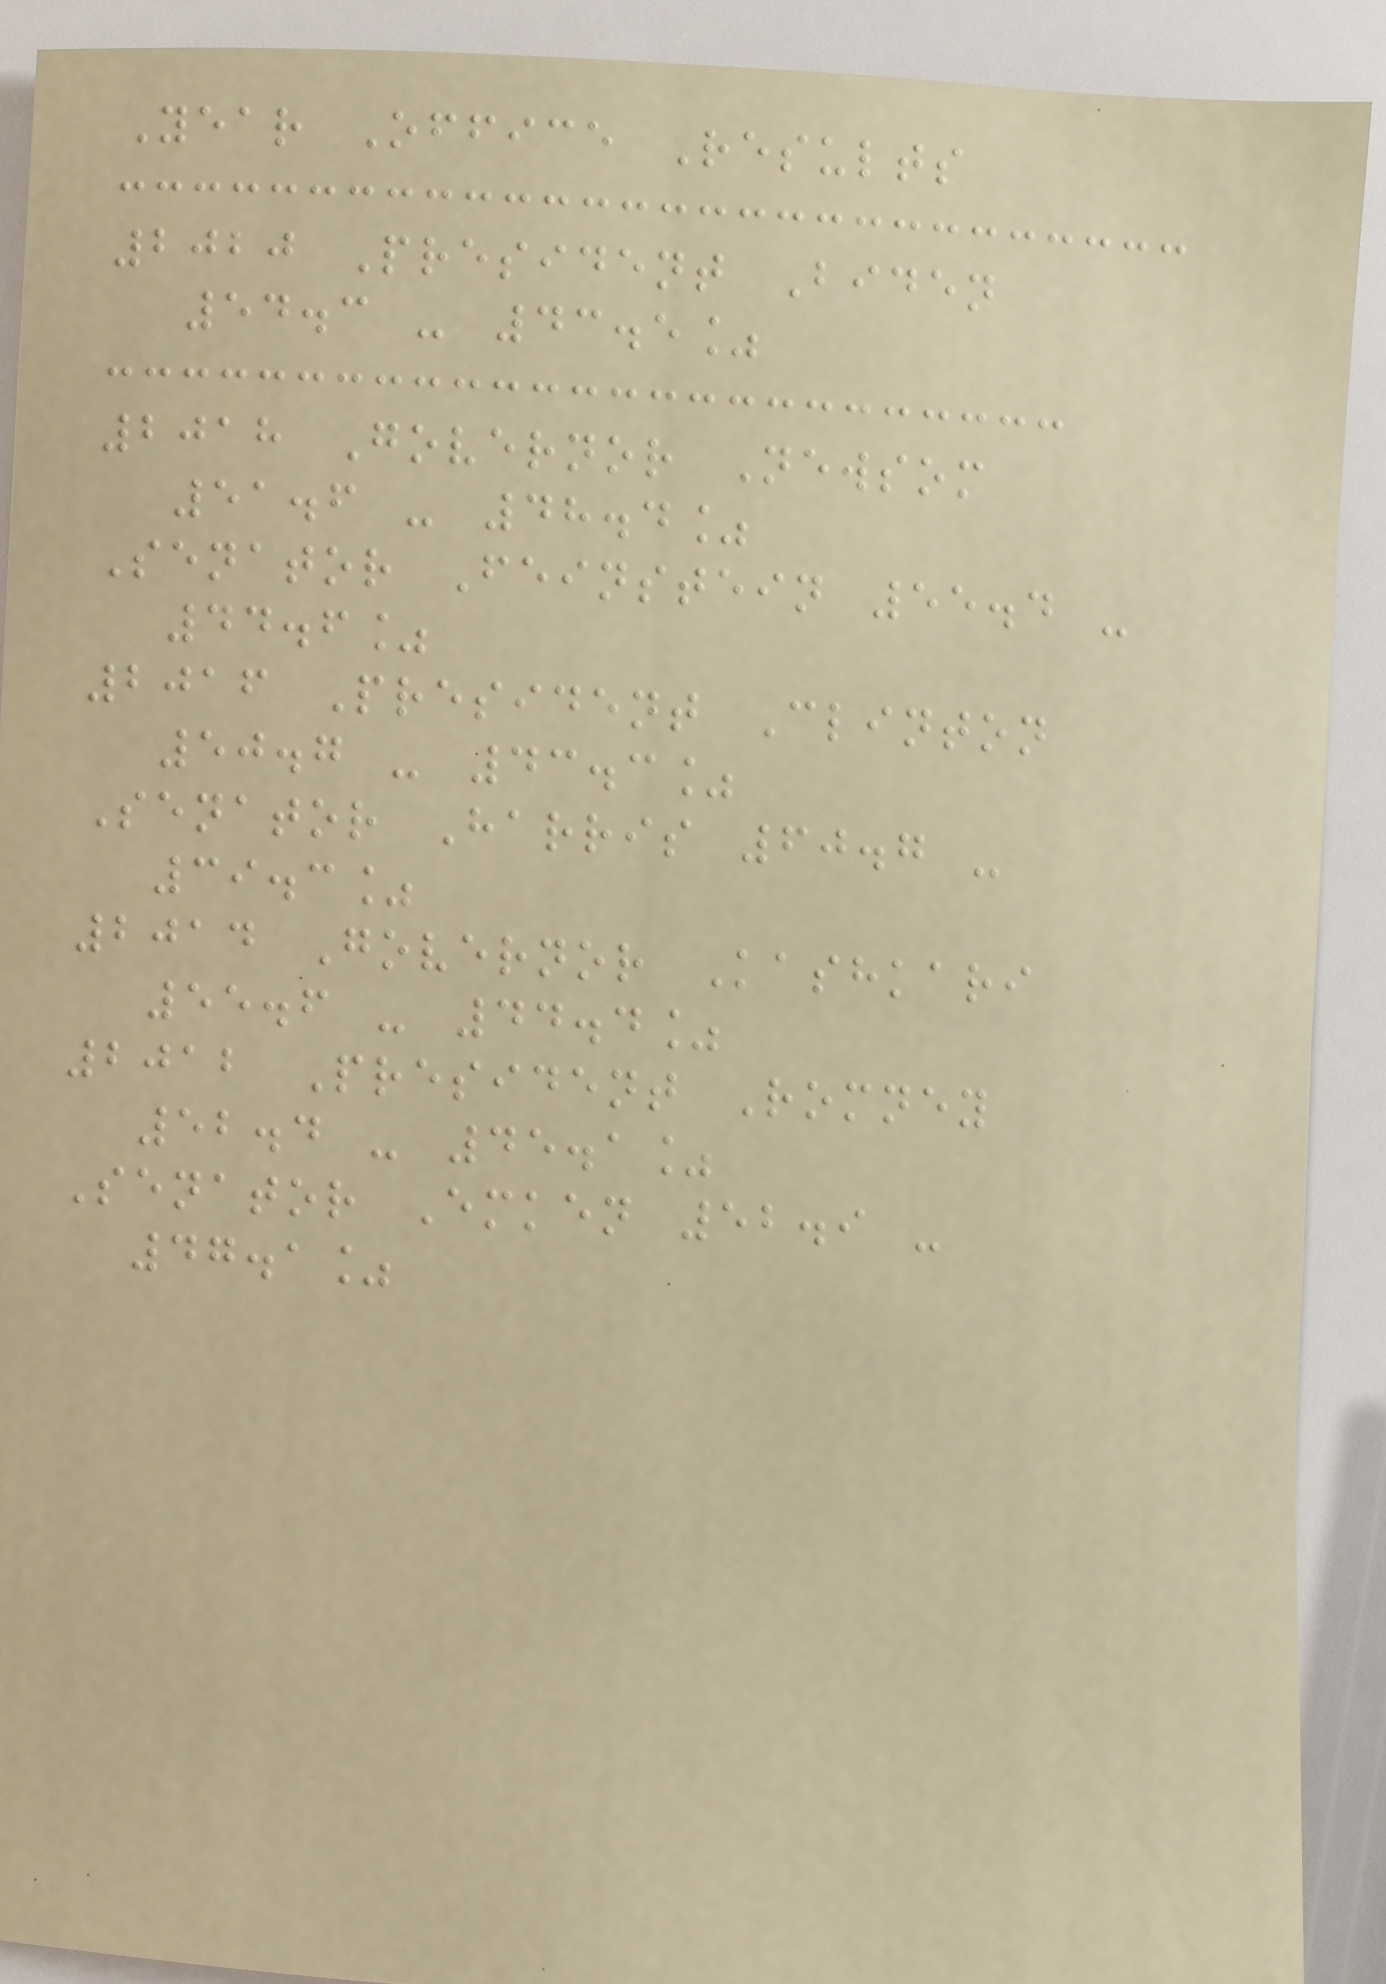Year Office Results
2020 President Biden
54.3 - 43.5%
2018 Governor Newsom
51.6 - 48.4%
Senator Feinstein 55.4 -
44.6%
2016 President Clinton
50.7 - 43.3%
Senator Harris 60.7 -
39.3%
2014 Governor Kashkari
55.6 - 44.4%
2012 President Romney
52.4 - 45.1%
Senator Emken 52.9 -
47.1%
